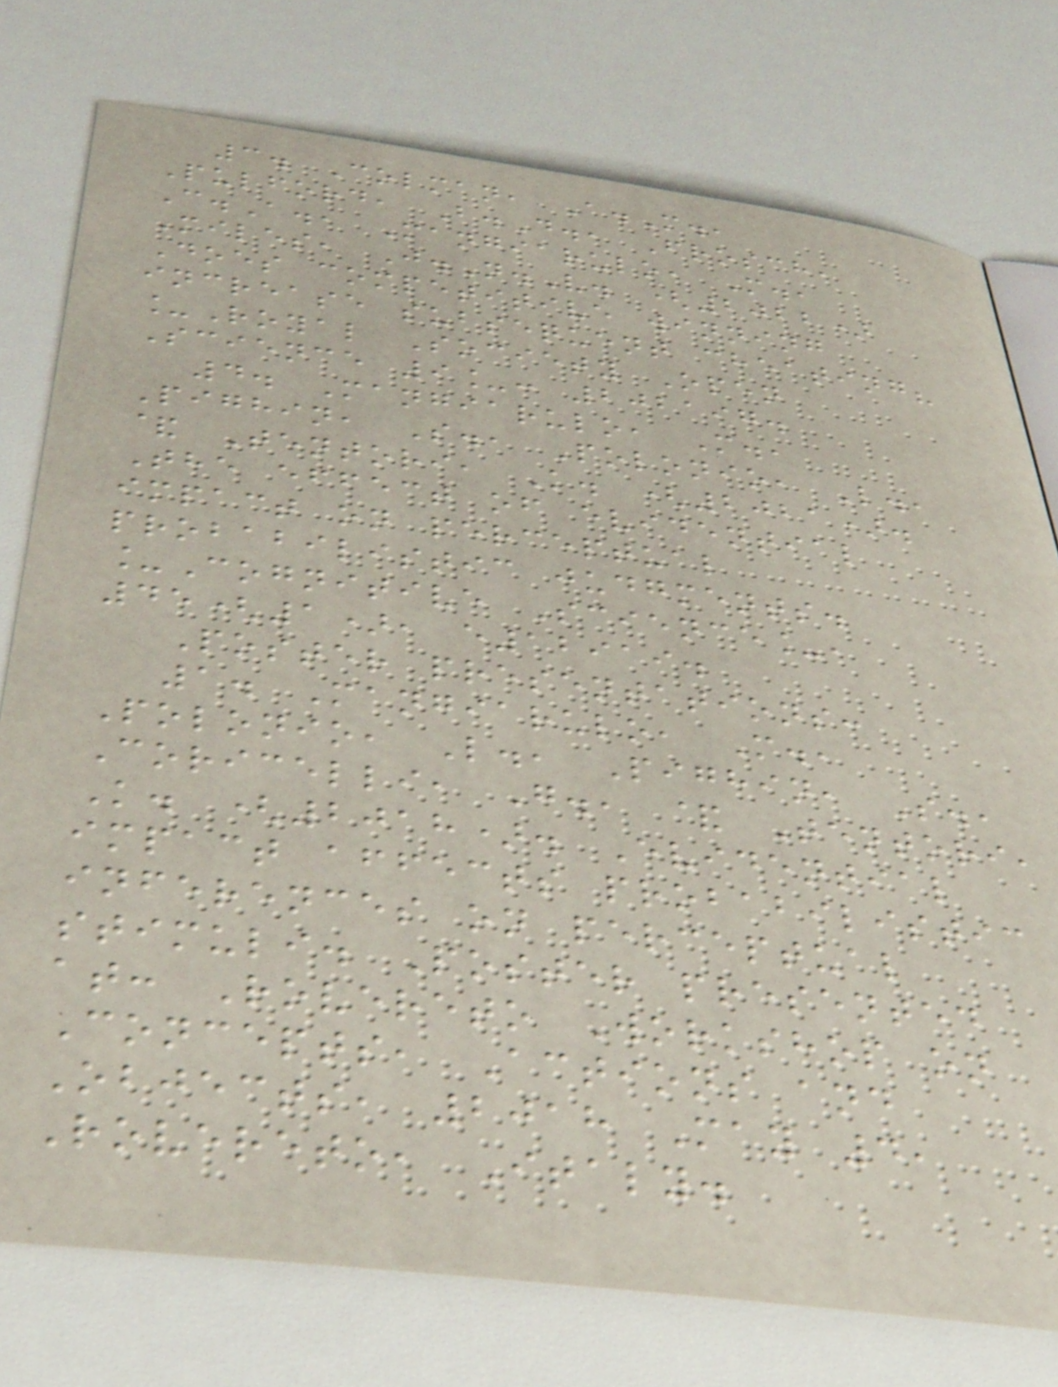3. Colman, A.M.,
Pulford, B.D., Frosch,
C.A., Mangiarulo, M.,
Miles, J.N.V. (2022)
Does competitive winning
increase subsequent cheating?
_Royal Society Open
Science 9_: 202197.
4. Mangiarulo, M.,
Pighin, S., Polonio, L.,
& Tentori, K. (2021).
The effect of evidential
impact on perceptual
probabilistic judgments.
_Cognitive Science_,
45(1), e12919.
Poster presentations:
1. Mangiarulo, M.,
Polonio, L., Pighin, S.,
Coricelli, G., & Tentori,
K. (2018). Evidential
impact affects probabilistic
inferences on perceptual
stimuli. Poster presented
at: Rovereto Workshop on
Concepts, Actions and
Objects, 2018 May 4,
Rovereto, Italy.
